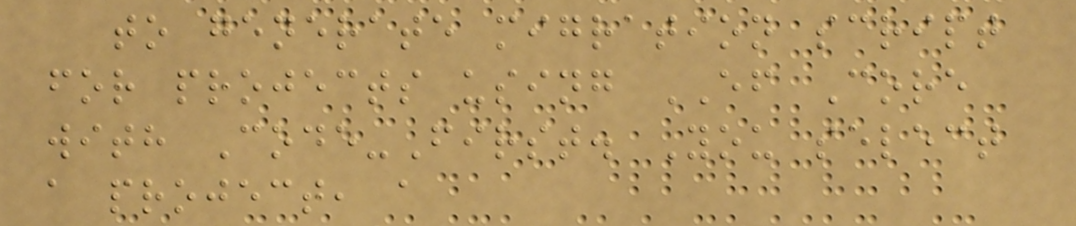to generate migration script
for projects using EF Core
with Code-First. You select
a project, a
